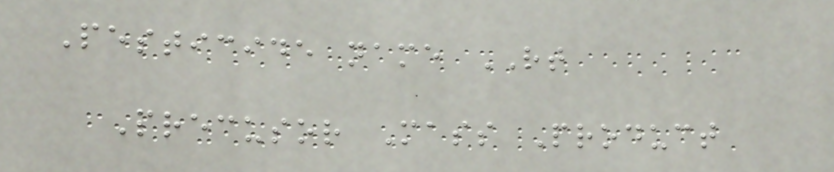Pesticide name RT
Precusor Mass Product
